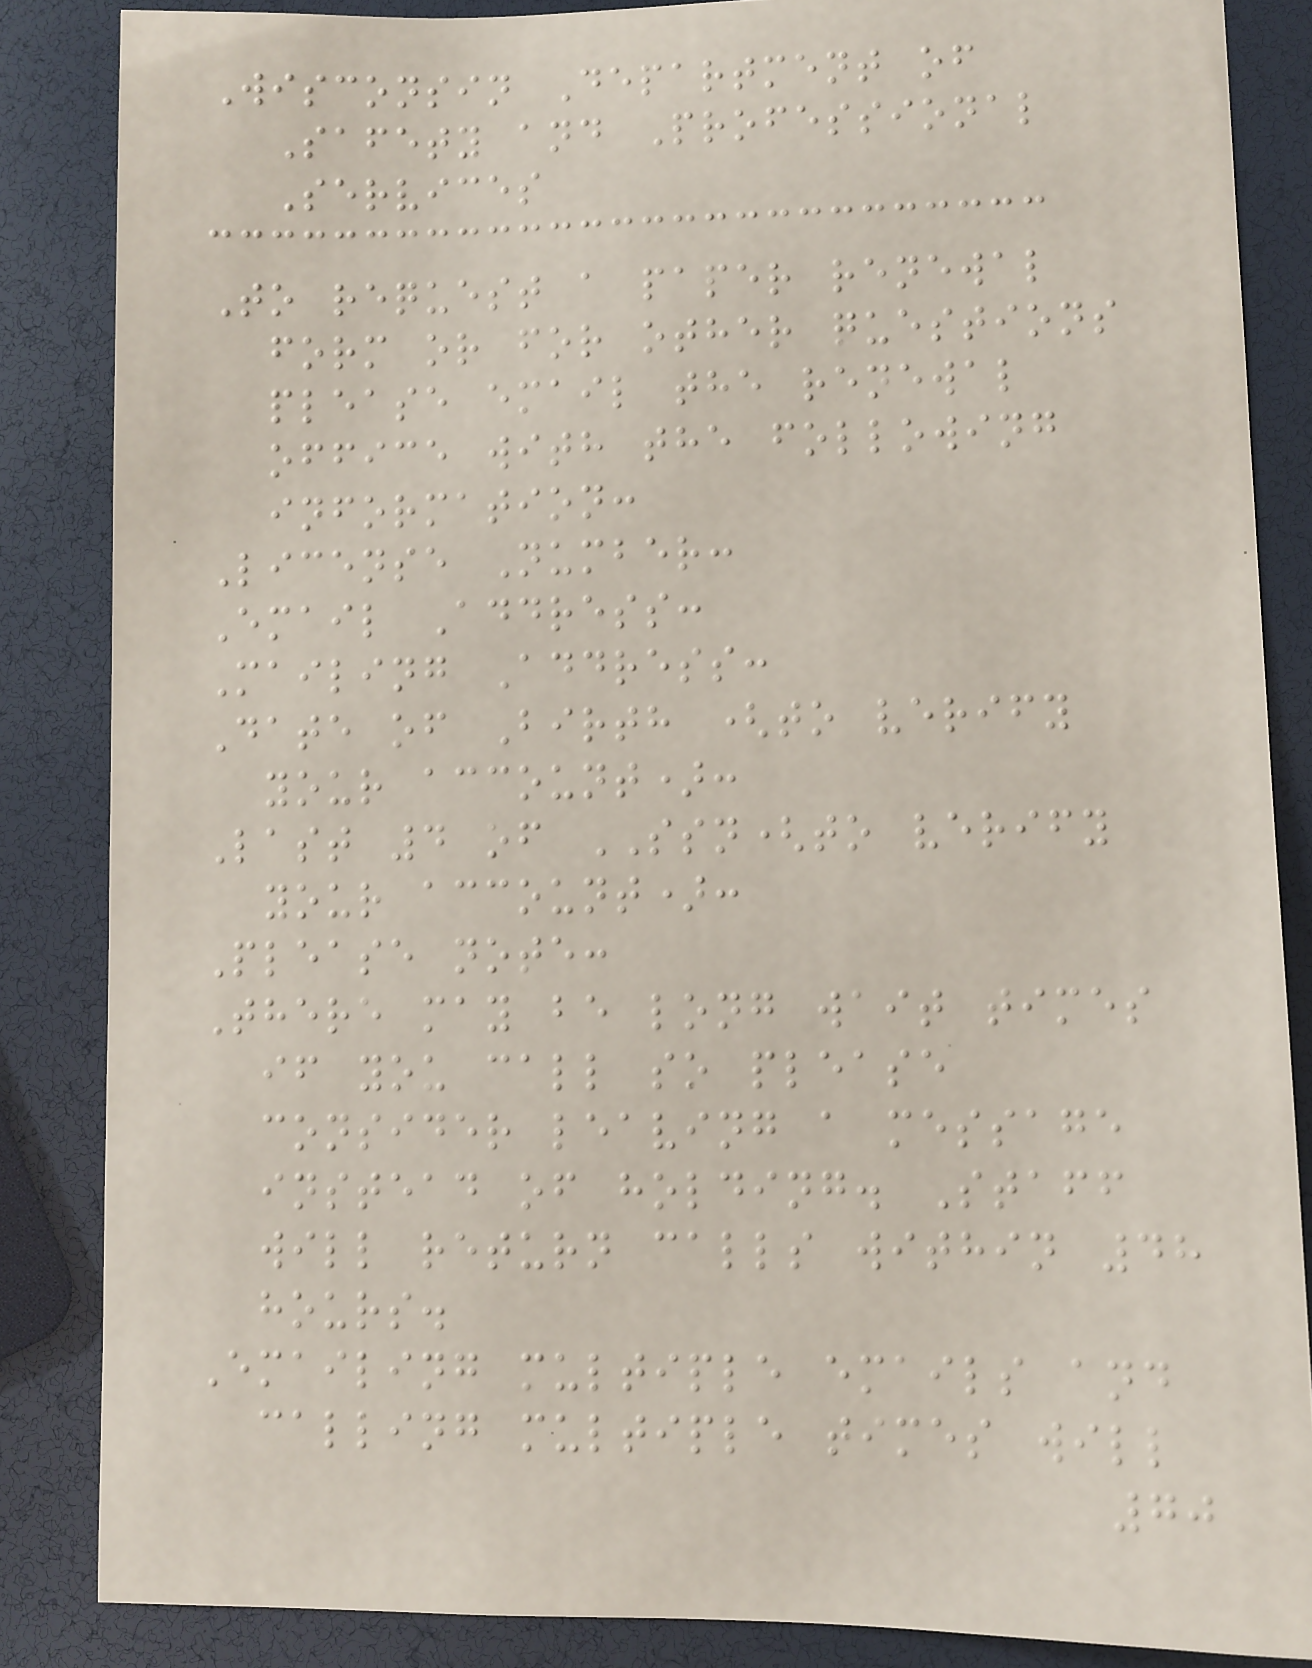Wisconsin Department of
Safety and Professional
Services
To request a paper renewal
form or for other questions
please email the renewal
office with the following
information:
License Number:
Email Address:
Mailing Address:
Date of Birth (to verify
your account):
Last 4 of SSN(to verify
your account):
Please note:
There may be long wait times
if you call so please
consider leaving a message
instead of holding. Staff
will return calls within 48
hours.
Emailing multiple emails and
calling multiple times will
70
